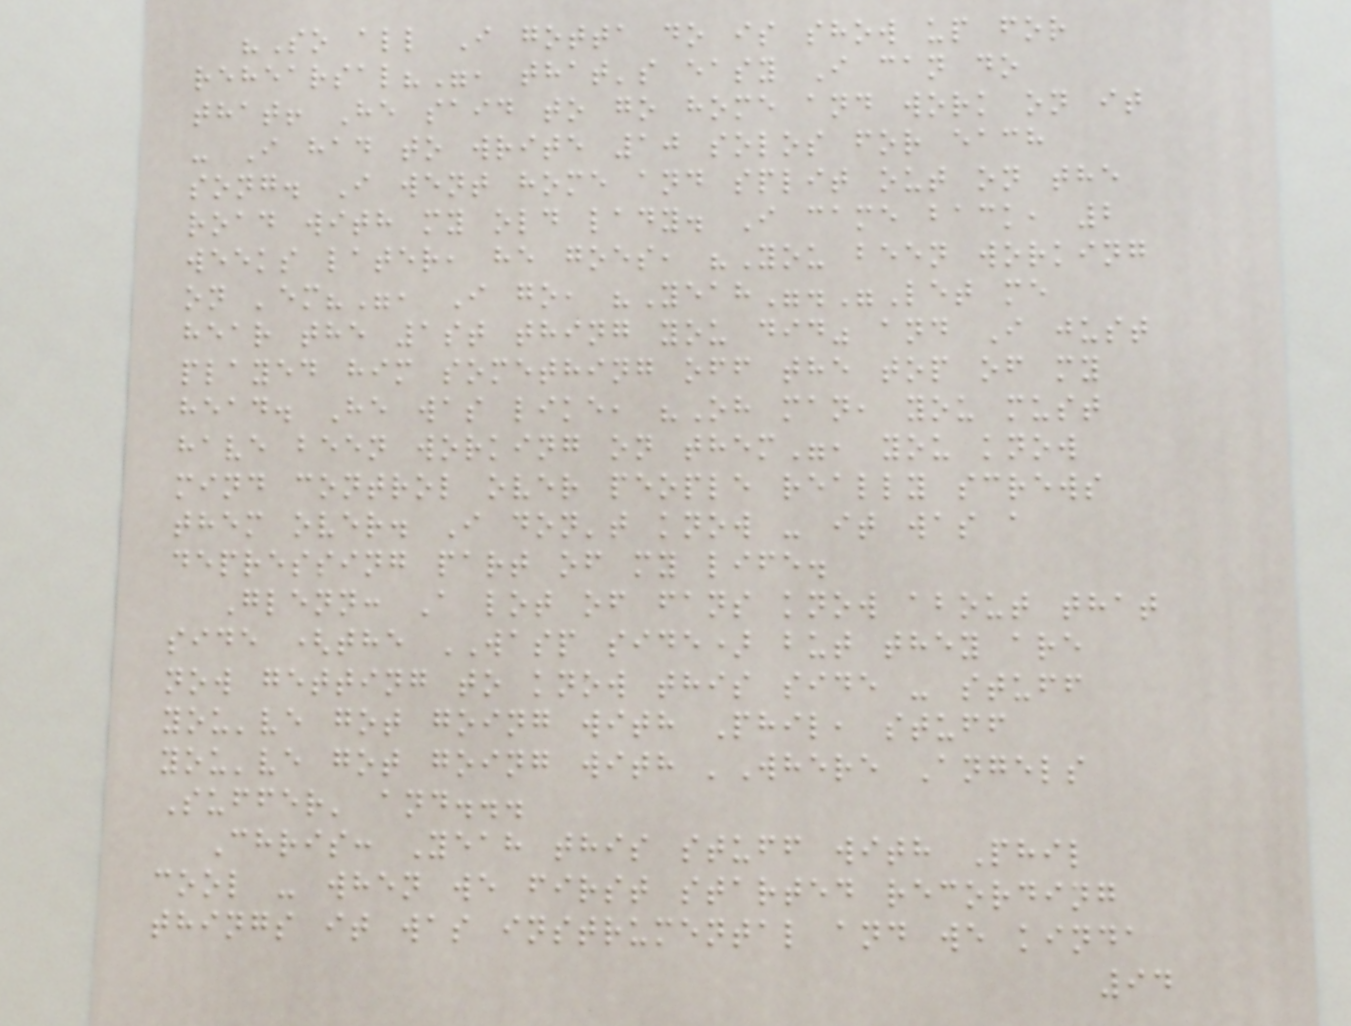"So all I gotta do is show up for
rehearsal?", that's easy I can do
that! He said to go home and work on it
- I had to write 10 solos for each
song. I went home and split out on the
road with my old lady. I came back, 2
weeks later, he goes, "You been working
on 'em?", I go, "Yeah"."Let me
hear the 1st thing you did" and I just
played him something off the top of my
head. He was like, "Oh man, you must
have been working on them", you know
mind control over people really screws
them over. I don't know - it was a
depressing part of my life.
Glenn: A lot of fans know about that
side (the WASP side) but they are
now getting to know this side - stuff
you've got going with Phil, stuff
you've got going with 'Where Angels
Suffer' and...
Chris: Yeah this stuff with Phil
cool - when we first started recording
things it was instrumental and we kinda
94
